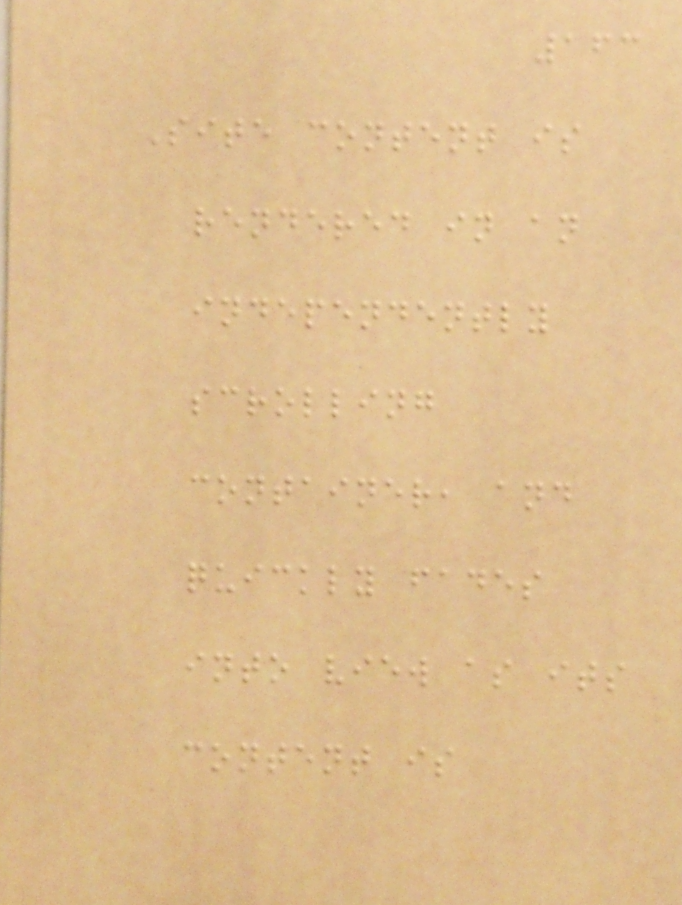163
Site content is
rendered in an
independently
scrolling
container, and
quickly fades
into view as its
content is
